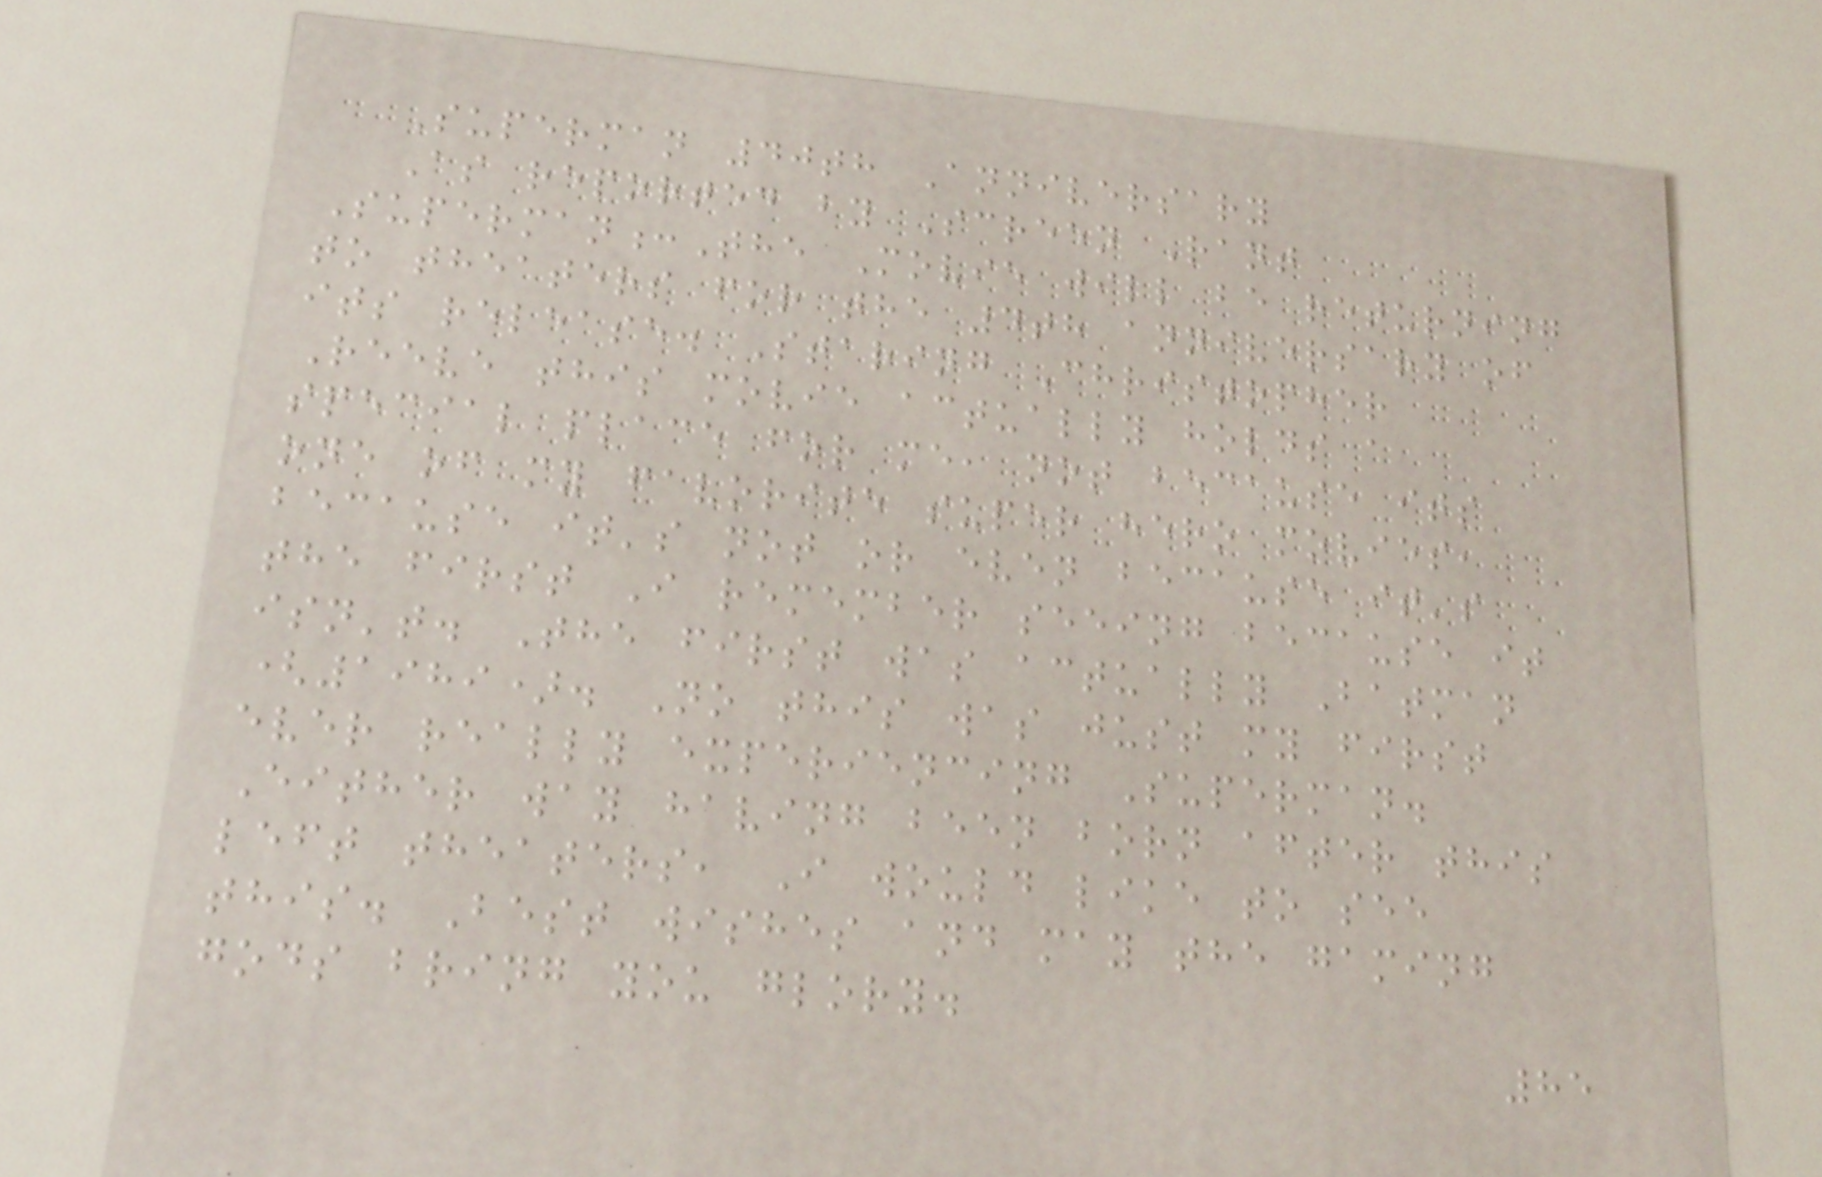Superman 40th Anniversary
As reported by Screen Rant
Superman:The Movie will be returning
to theaters for the 4th anniversary of
its release. Staring Christopher
Reeve this movie actually holds a
special place for me, not because its
one of my favorite super hero movies,
because it's not or even because it's
the first I remember seeing because it
isn't. The first was actually Batman
(1989). No this was just my first
ever really experiencing Superman.
Either way having been born after this
left theaters, I would like to see
this. Best wishes and may the gaming
gods bring you glory.
85
